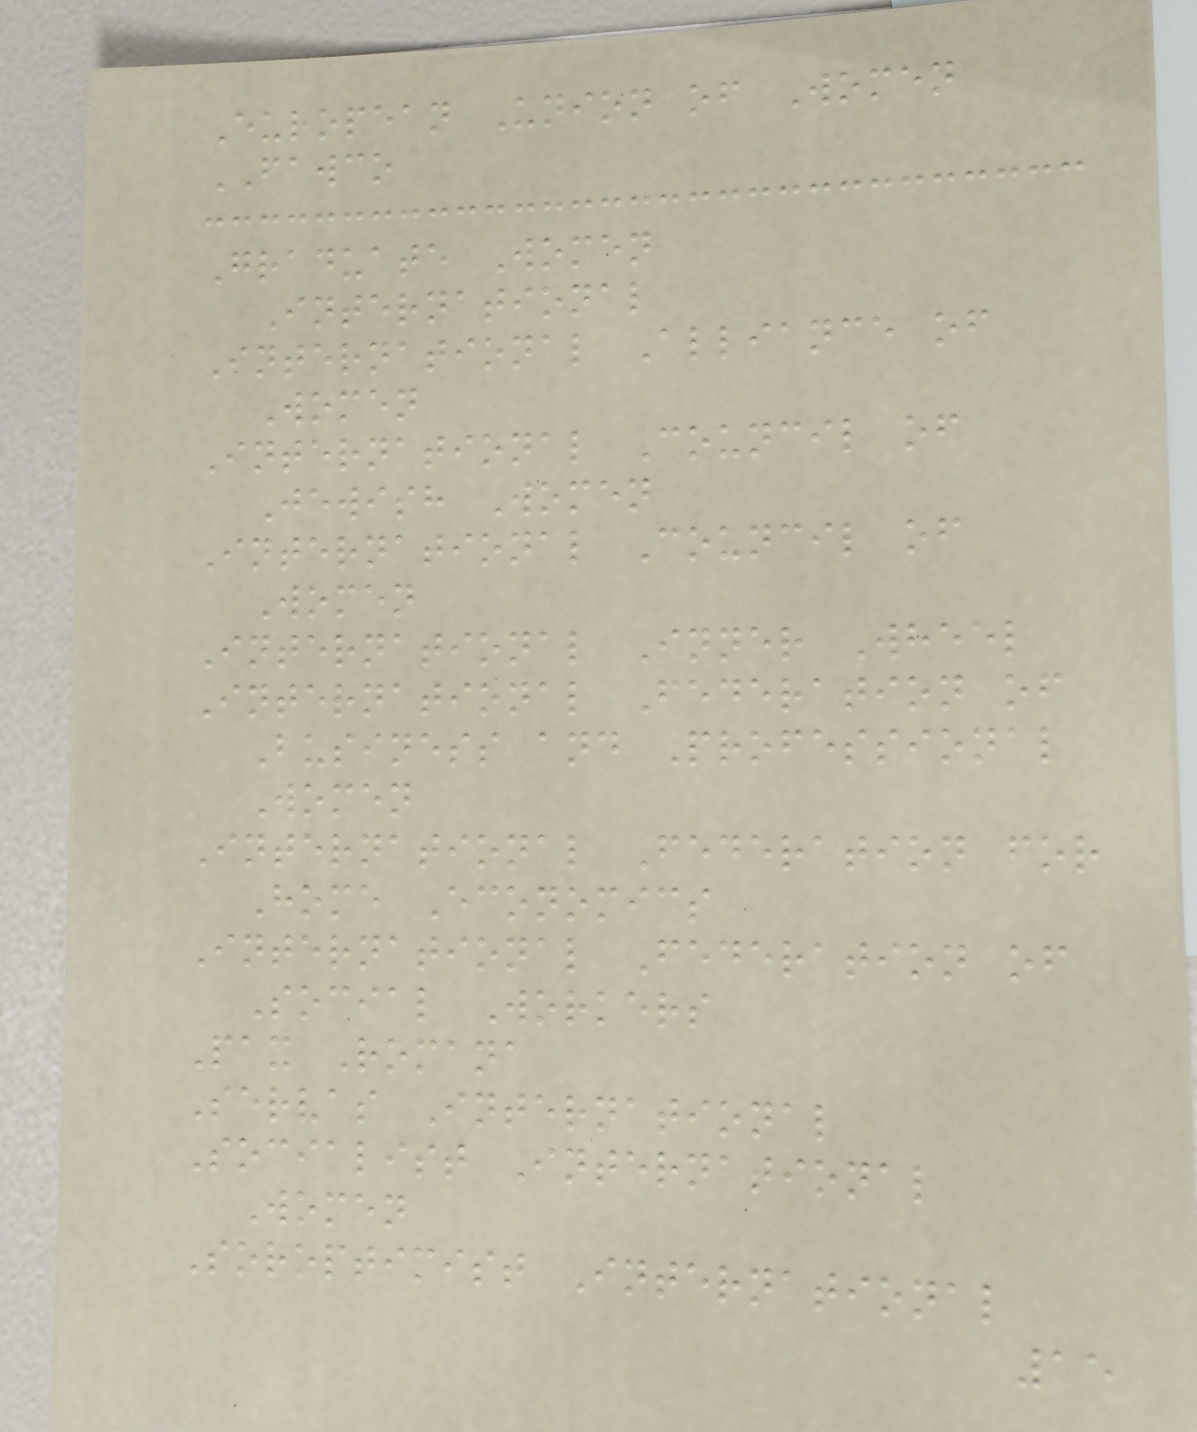European Union of Women
FAWCO
Graduate Women
International
International Alliance of
Women
International Council of
Jewish Women
International Council of
Women
International Inner Wheel
International Federation of
Business and Professional
Women
International Federation for
Home Economics
International Federation of
Social Workers
Pax Romana
Servas International
Socialist International
Women
Soroptimist International
15
